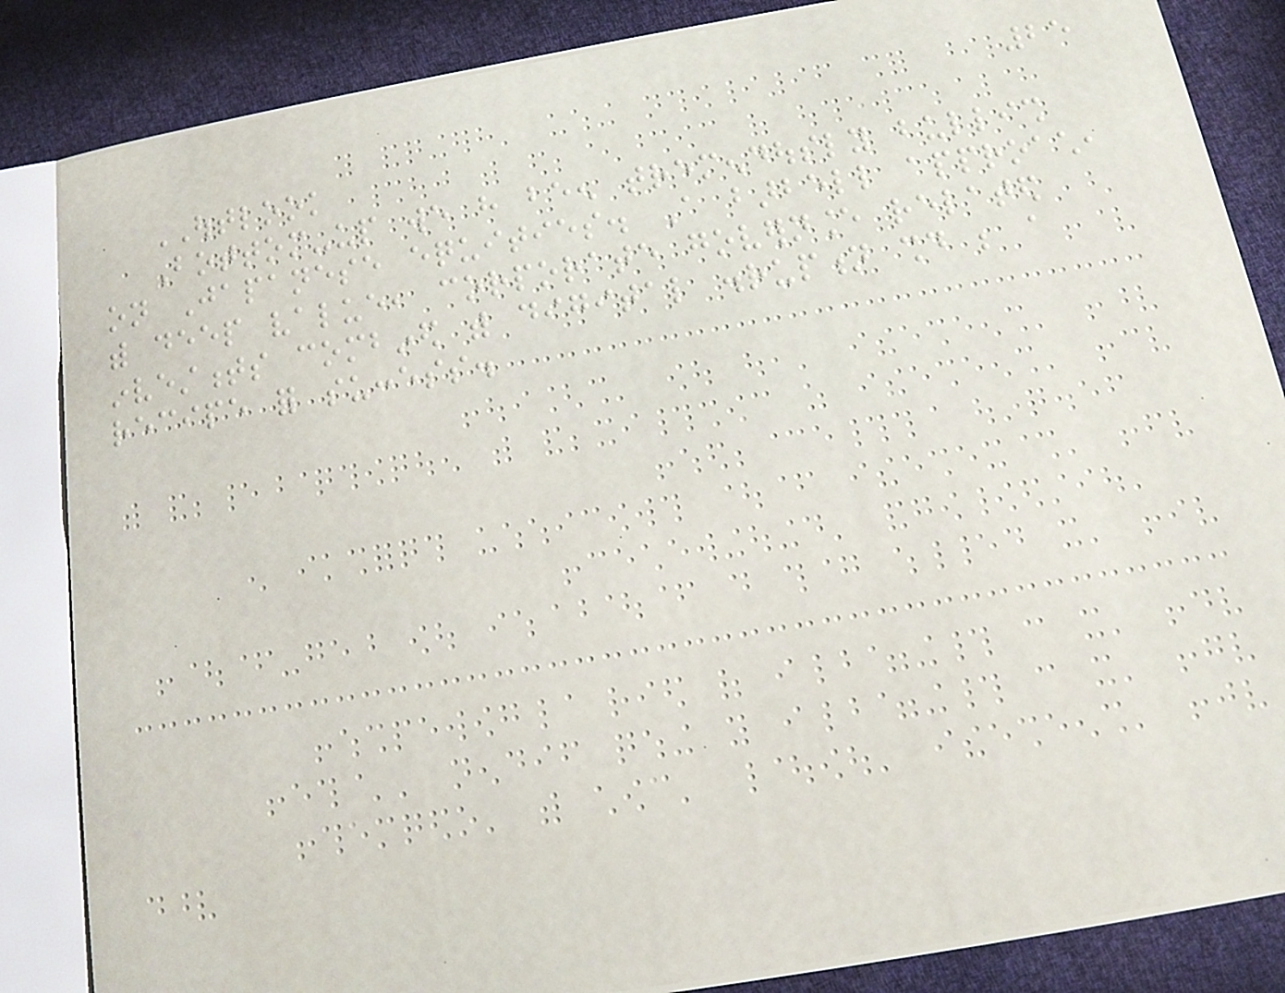25
OUTLOOK
Bottom-up we have been tremendously bullish
on Japanese equities. A barbell approach,
with deep value, corporate governance related
investments combined with digital disruption should be a
recipe for success.
